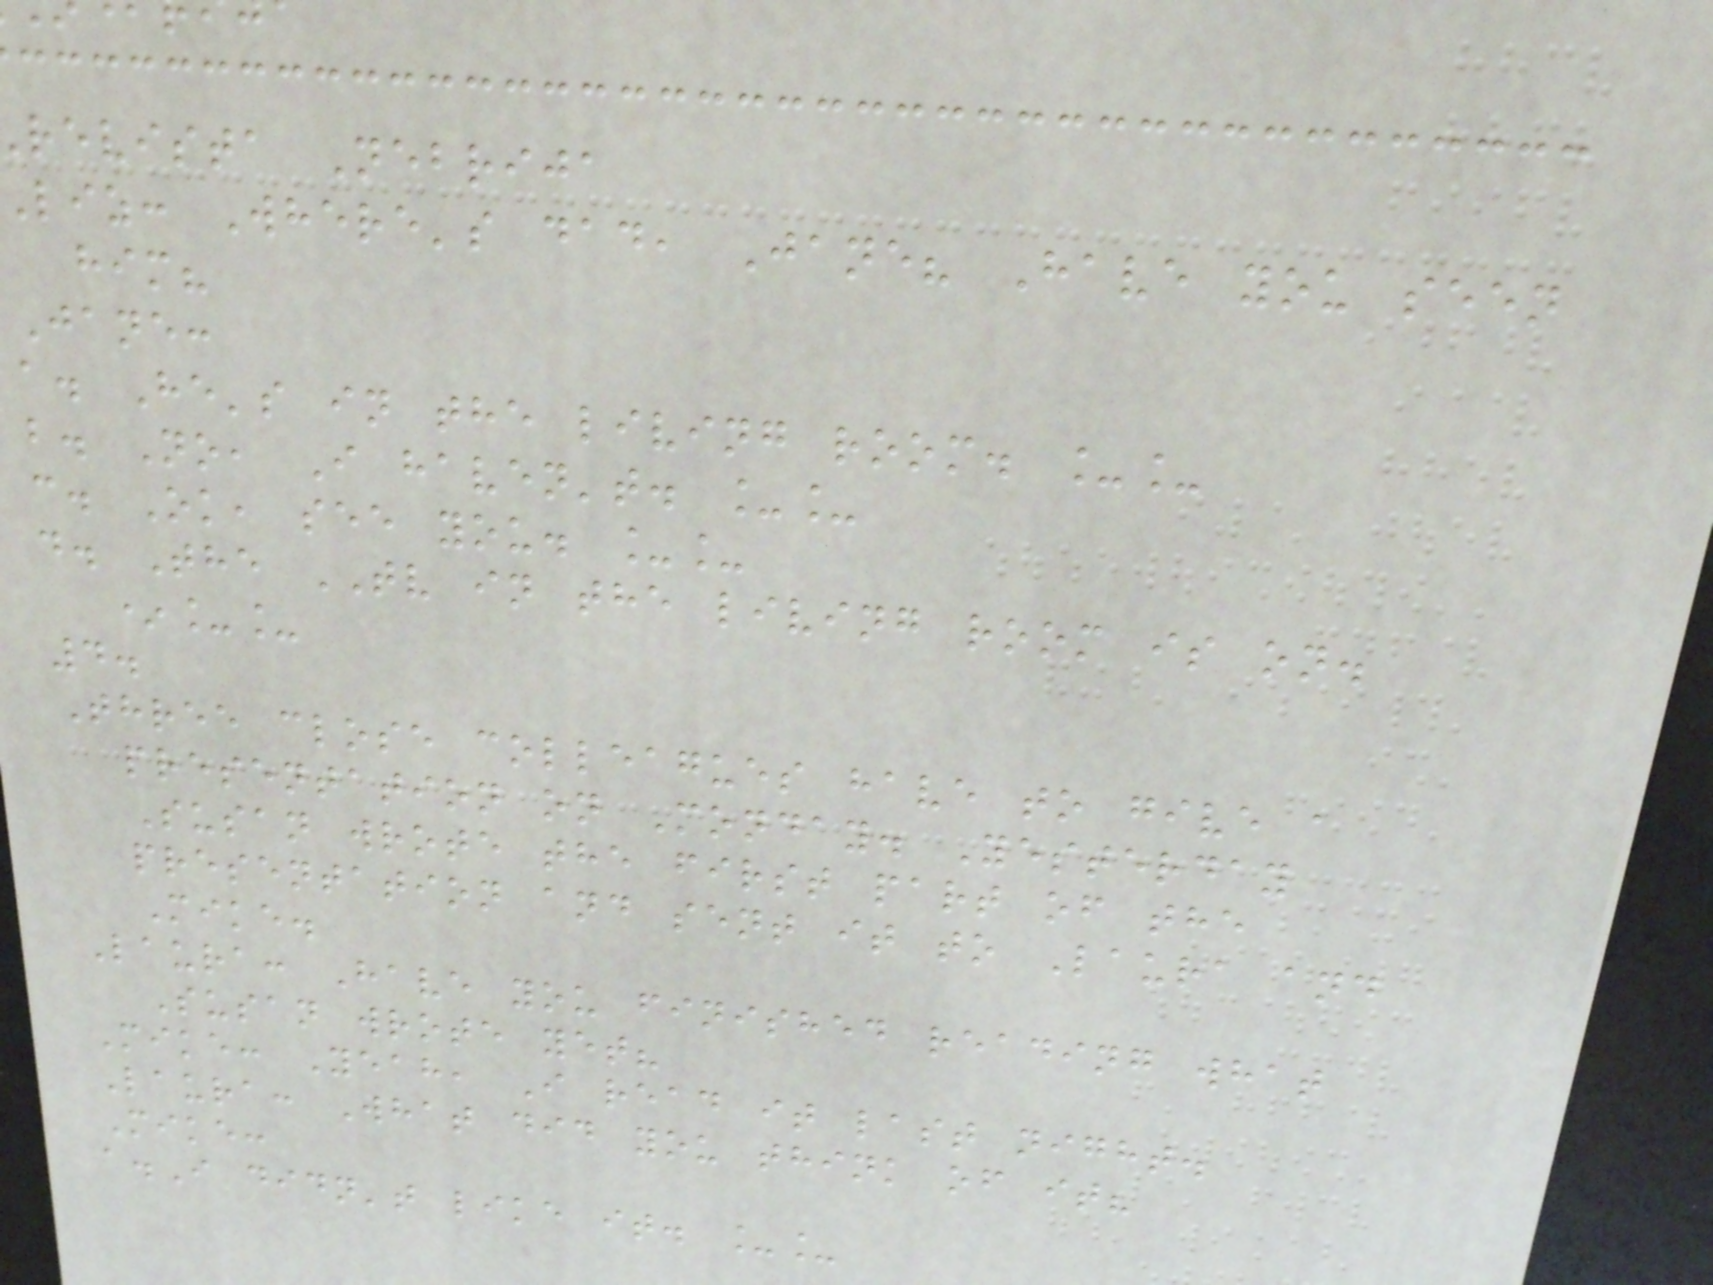revista Nebrija
liz: Where's dad, Jane? Have you seen
him?
Jane:
a. He's in the living room. __
b. No, I haven't. __
c. Ok, see you. __
d. The TV in the living room is on.
*__
4.
Three close colleagues have to give a
presentation on Monday. Yesterday
Susan wrote the first part of the
presentation and sent it to Laura and
Mike.
Laura: Have you finished reading what
Susan wrote yet?
Mike: Yeah, I read it last night.
Laura: What did you think of it?
Mike:
a.I didn't like it. __
